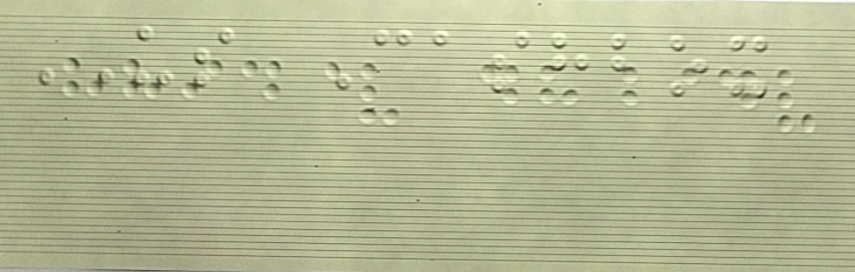US Cashbox
